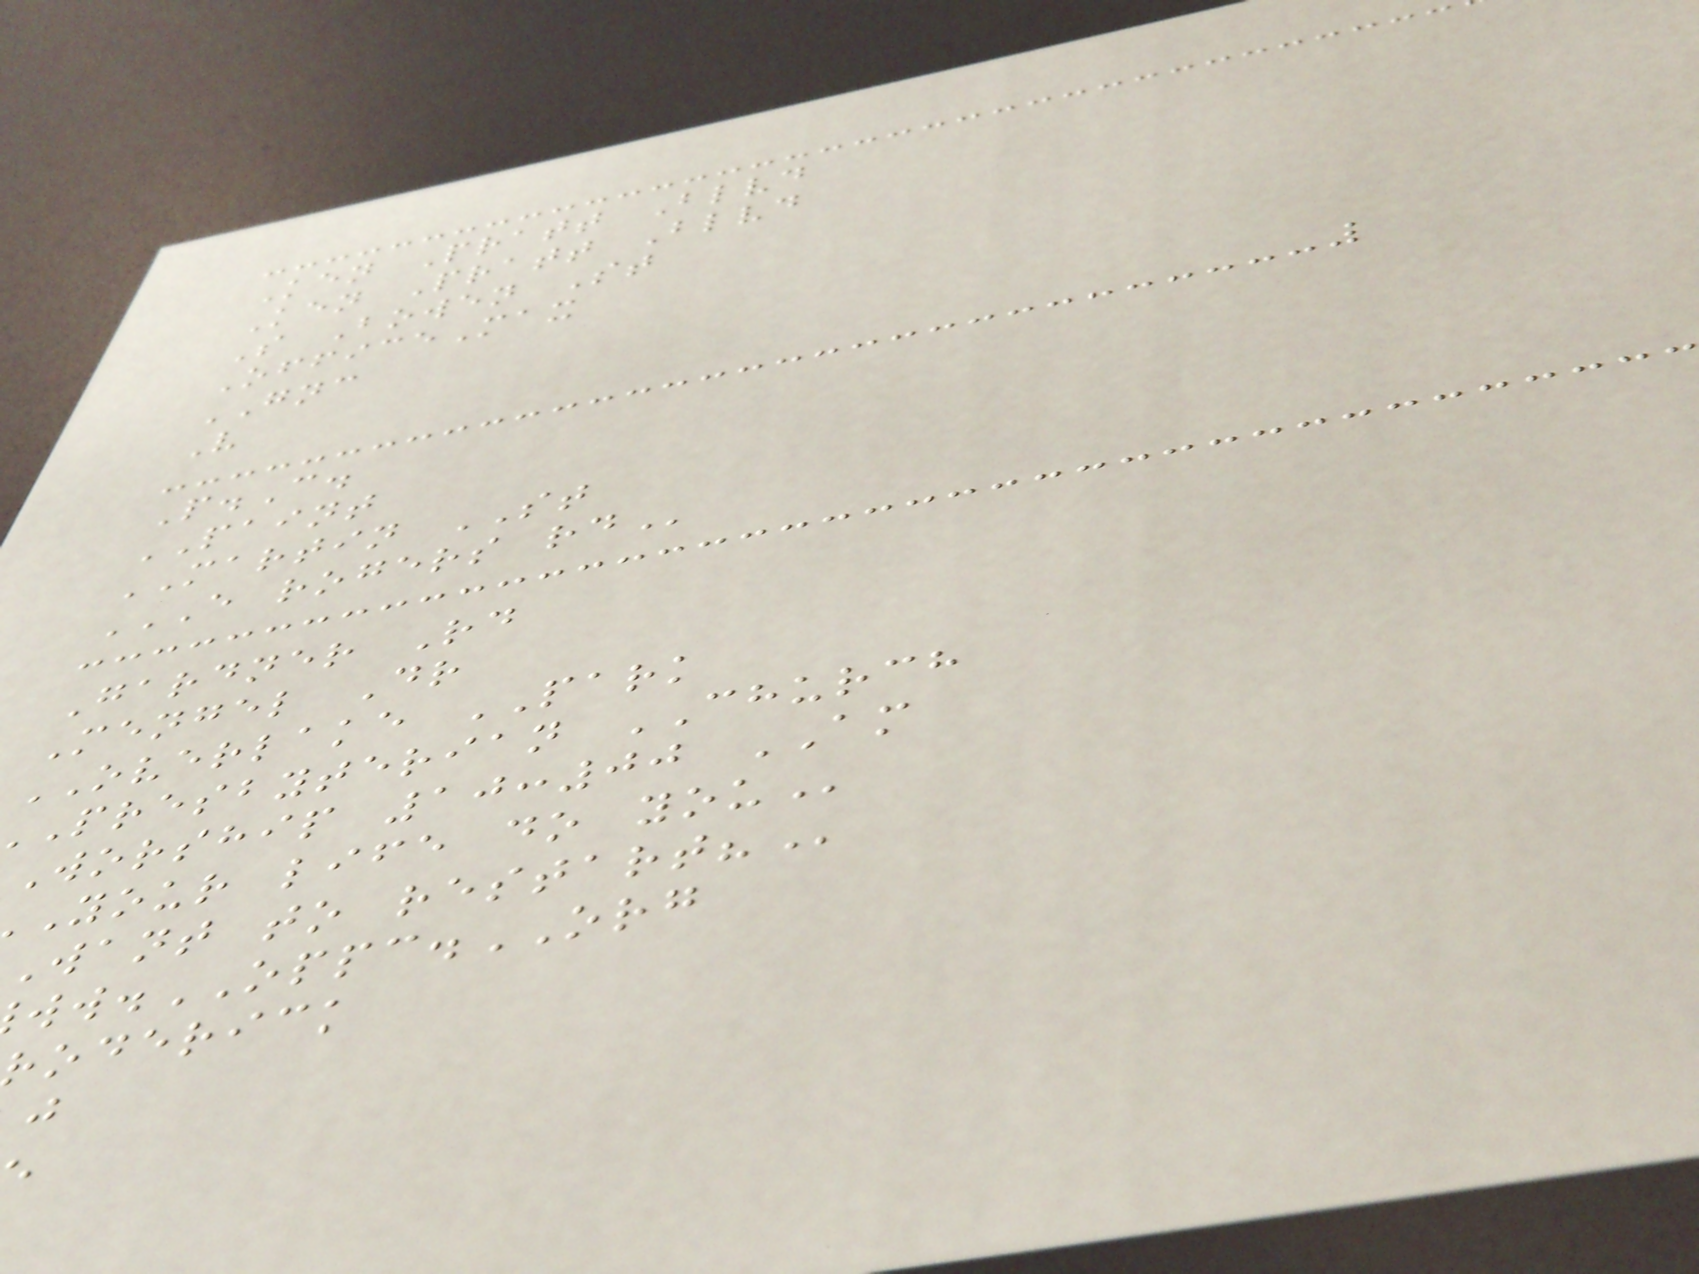Ken Pratt Blvd
Ken Pratt Blvd
S Bowen St
OfficeMax
GNC
V
P.C.
PAINT
MARTIN ST
E ROGERS RD
Gardner Rd
Mengel Dr
OVERLAKE PARK
presbyterian CHURCH
worship 10:00 AM
your life do
want to
.OPPC.ORG
oderick
